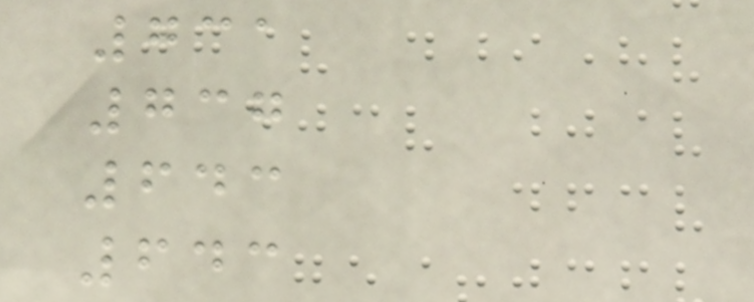731
737
643
643
